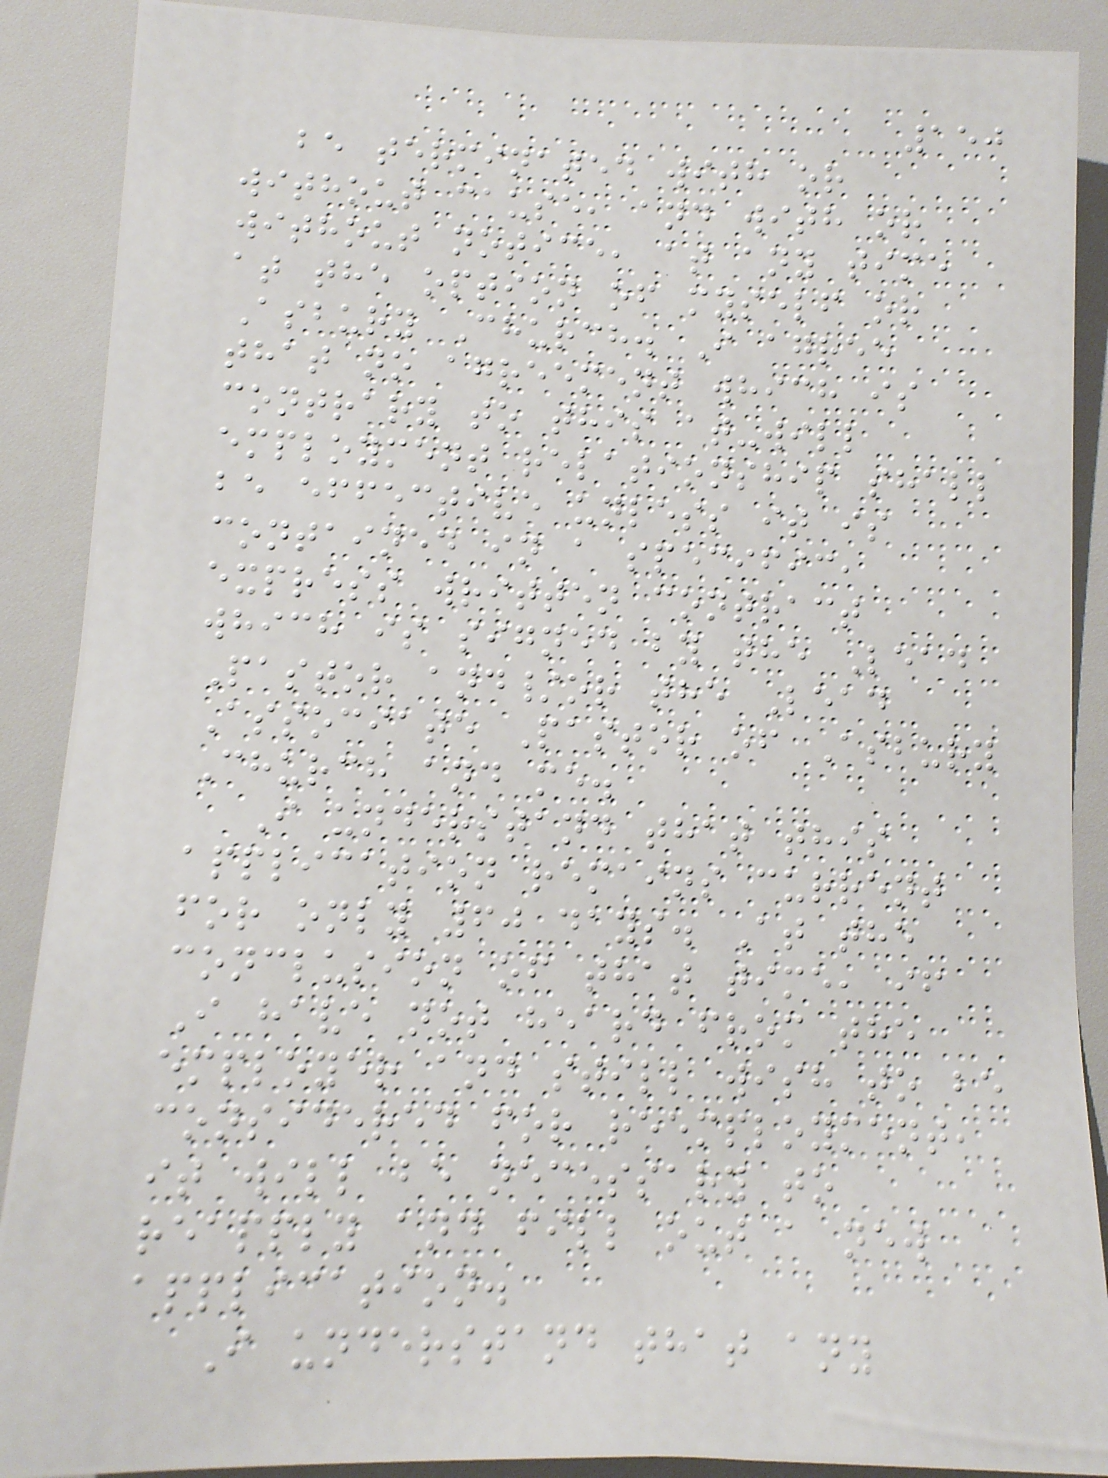150
be terminated with or
without cause, and with or
without notice, at any time
at the option of myself or
Asbury Church. I agree
that no agreement which is
contrary to this at-will
employment relationship shall
be effective unless it is
contained in a specific,
express written contract
which is signed by the Lead
Pastor and/or the Lead
Associate Pastor of Asbury
Church and me.
I understand that this
application remains current
for only 60 days. At the
conclusion of that time, if
I have not heard from the
employer and still wish to be
considered for reemployment,
it will be necessary to
reapply and fill out a new
application.
I understand that any
